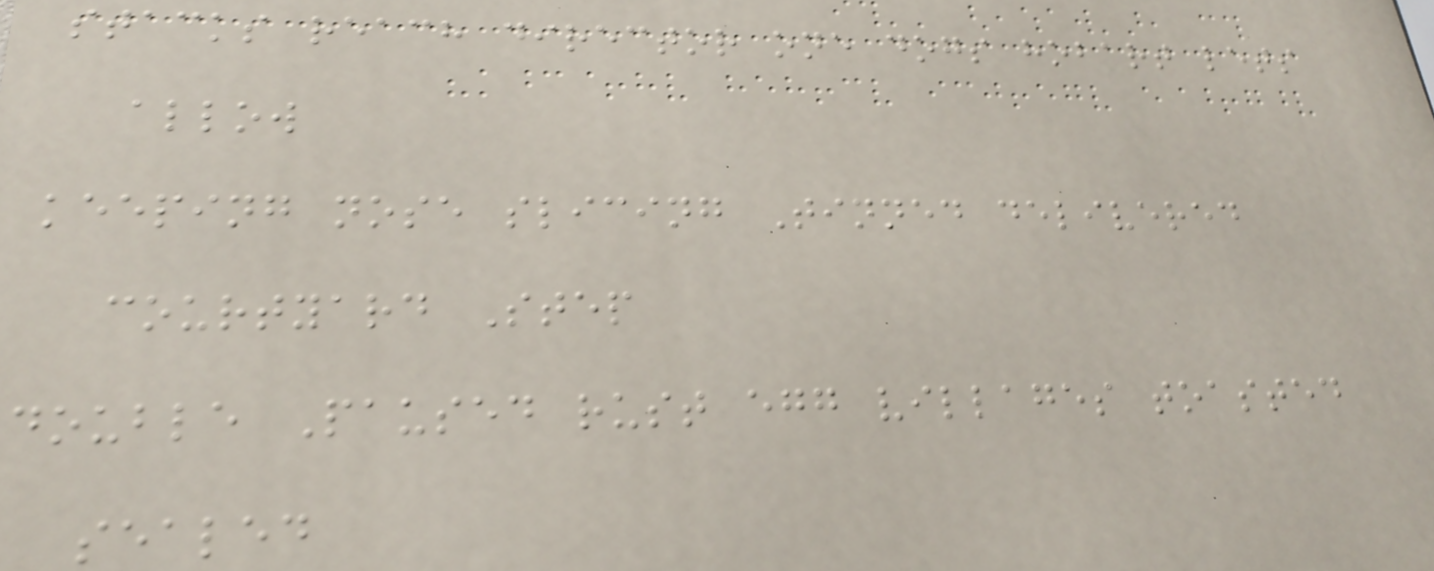stacks reach director one dogs hobart lets
allow
keeping nose slicing Tinned delivered
courtyard Step
double Paused rust egg villages toasted
sealed
